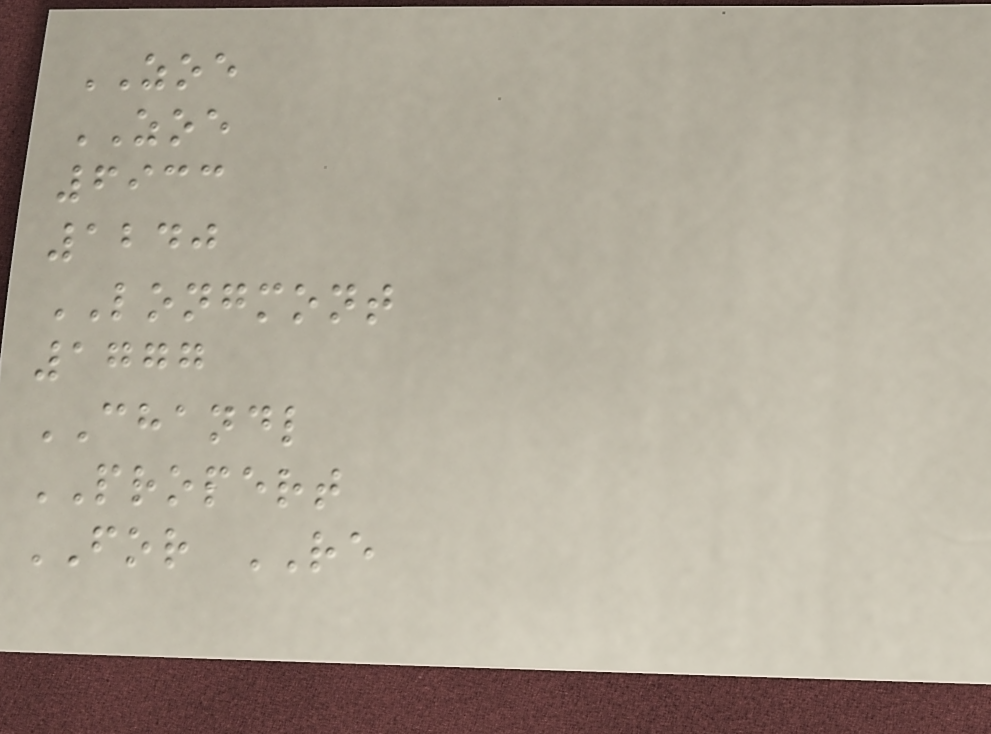ZOE
ZOE
6933
1240
LONGMONT
1777
CHANDL
PROPERT
FOR RE
